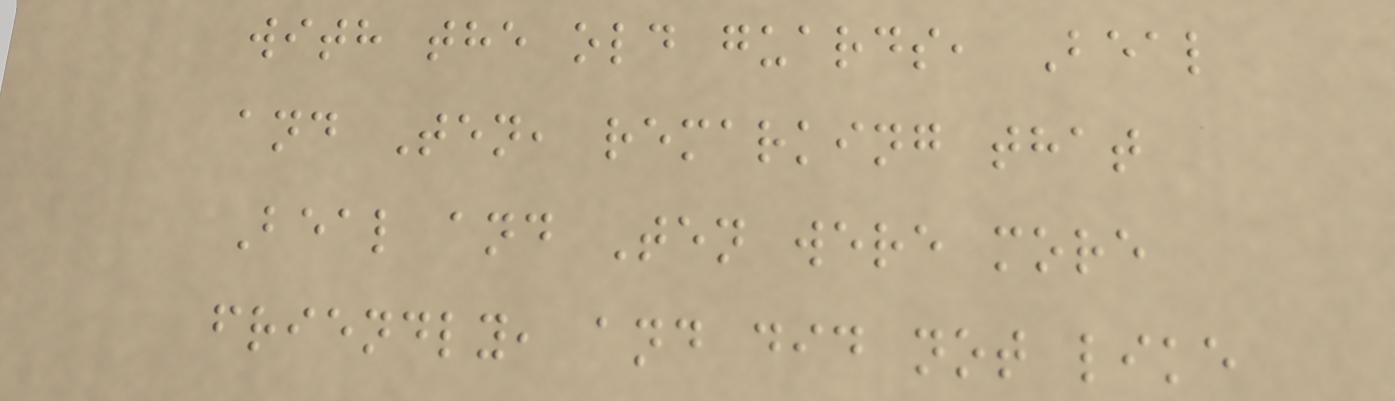with the old guards, Beal
and Ten, remarking that
Beal and Ten were more
friendly, and did not like
